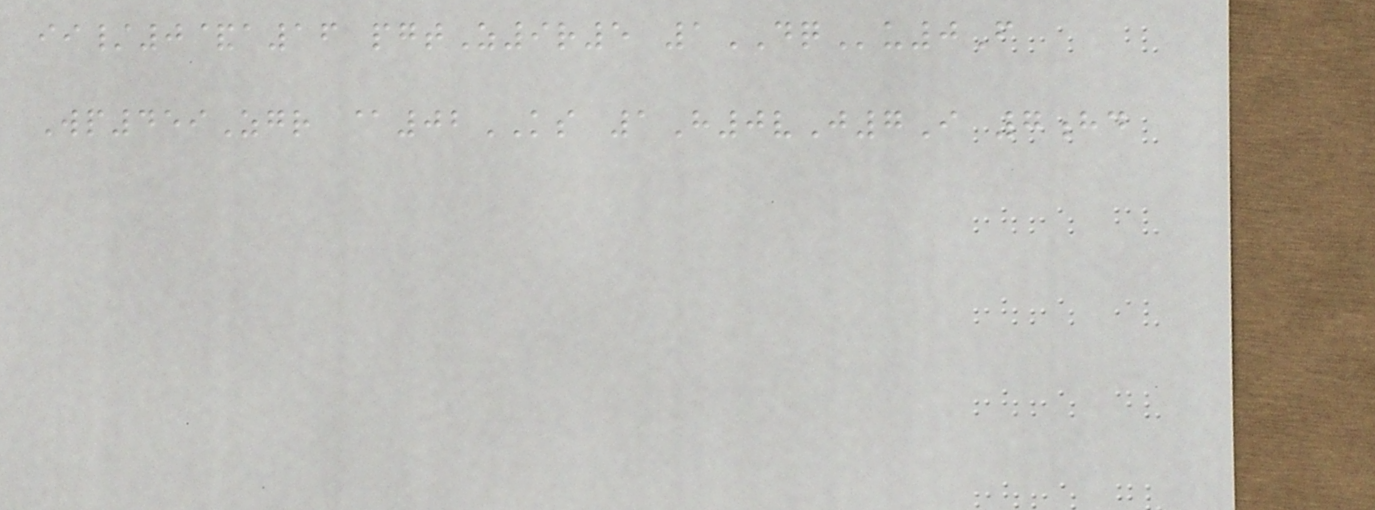ii/0&a16 pgtZ9r5 1DQu0F
Wp459Zgr @02KS 1H0vJ7I 7hd
